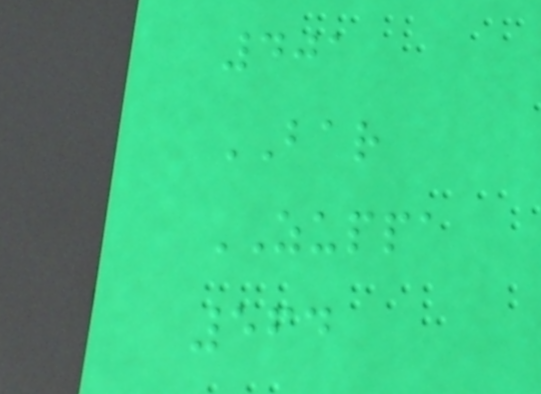401
BAR
ZUPPA
564
